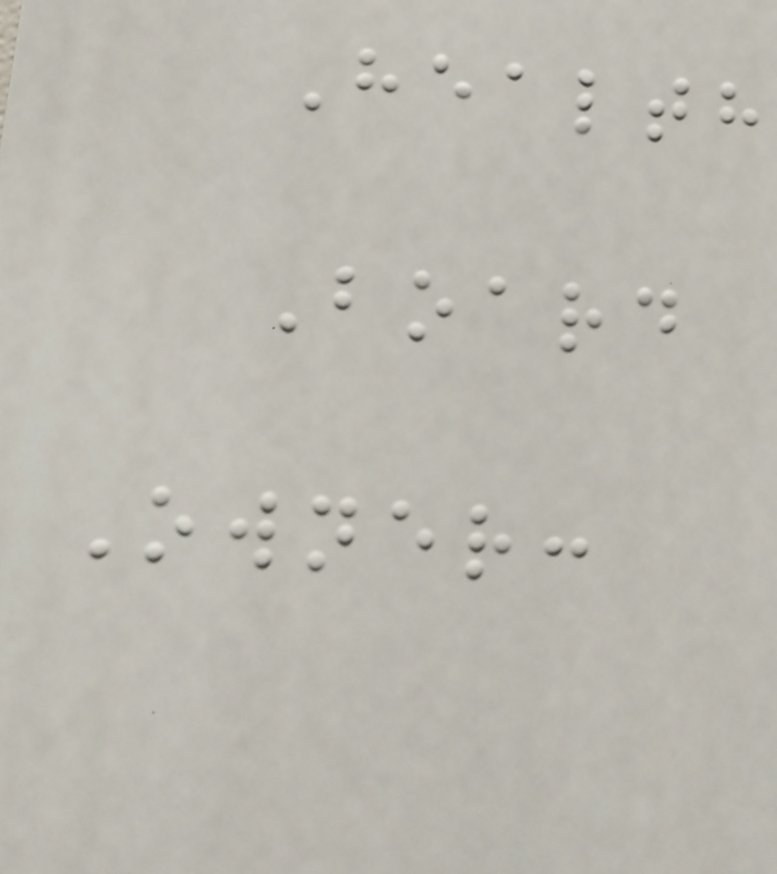Health
Board
Owner:
